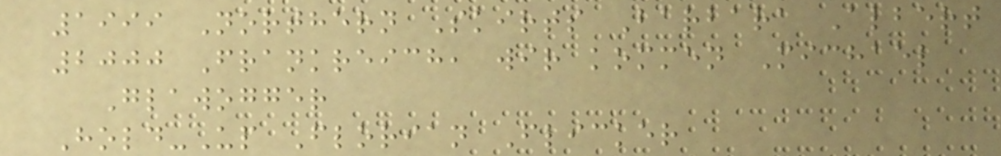1999 Northern Skirts Barbara Albert
2000 Frankreich, wir kommen Michael
Glawogger
Hold-Up Florian Flicker
